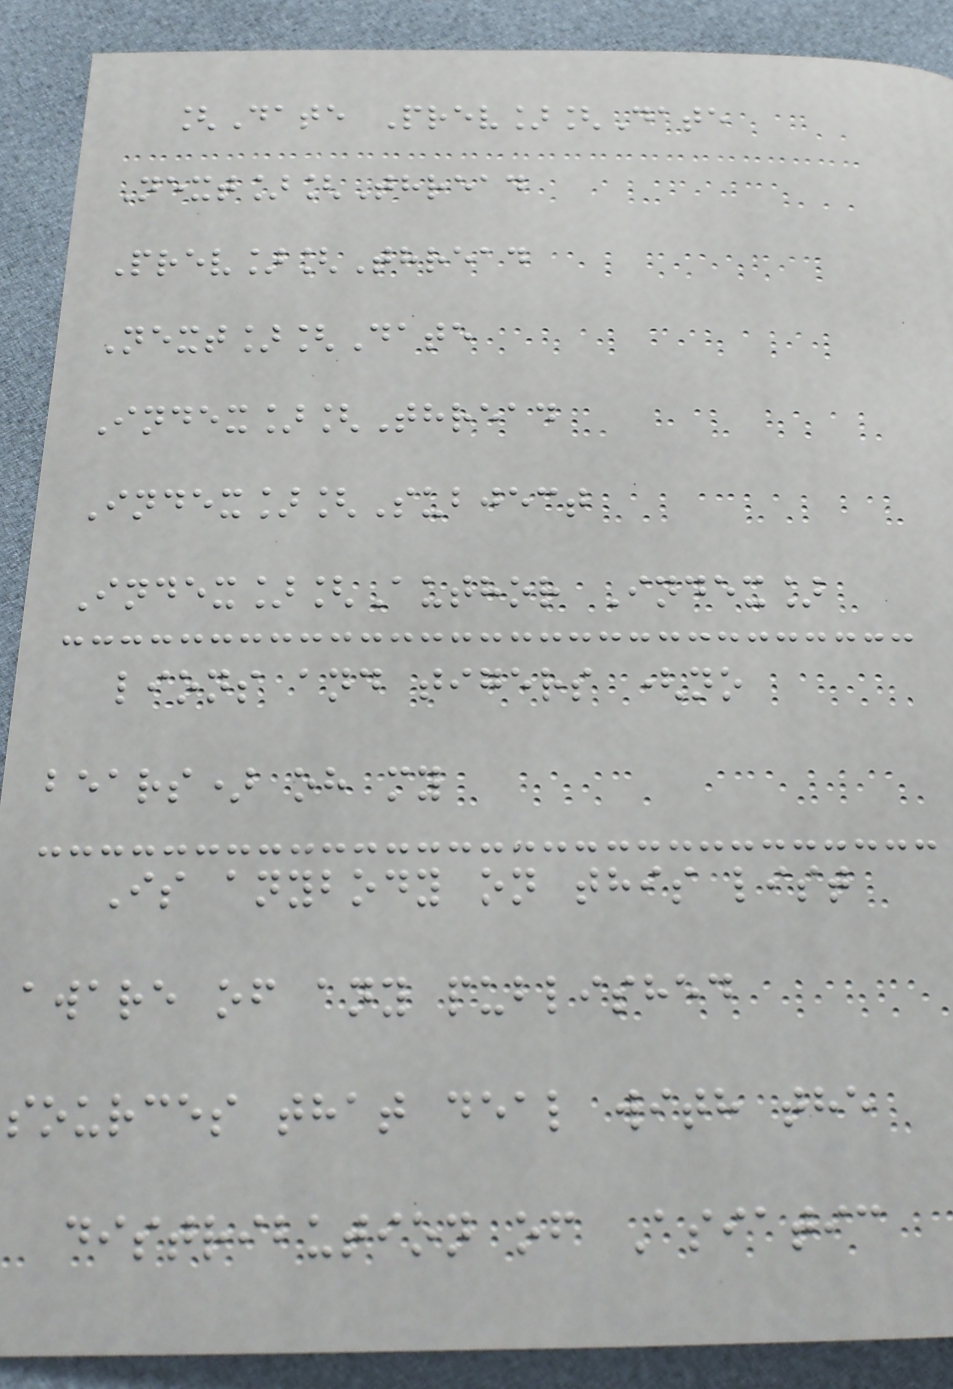[Date Prev][Date
Next][Thread
Prev][Thread
Next][Date
Index][Thread
Index][Subject
Index][Author Index]
lions and tigers (no
bears) oh my
Is anybody on this list
aware of any published
sources that deal with the
distribution of Asiatic
